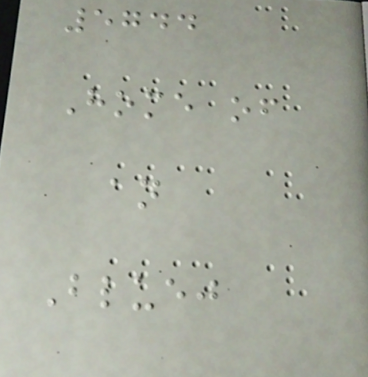5744
Home of
an
Bluej
